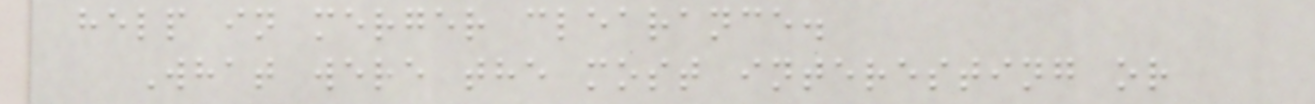help in merger clearance.
What were the most interesting or
